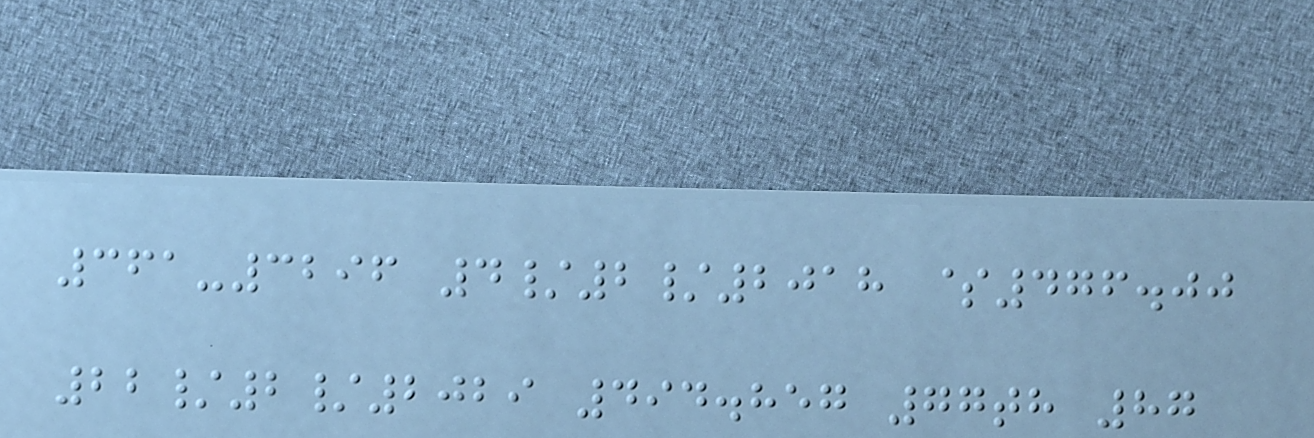361-3296 4/2/2018 $476.00
22/2/2029 494.857 77th 87
